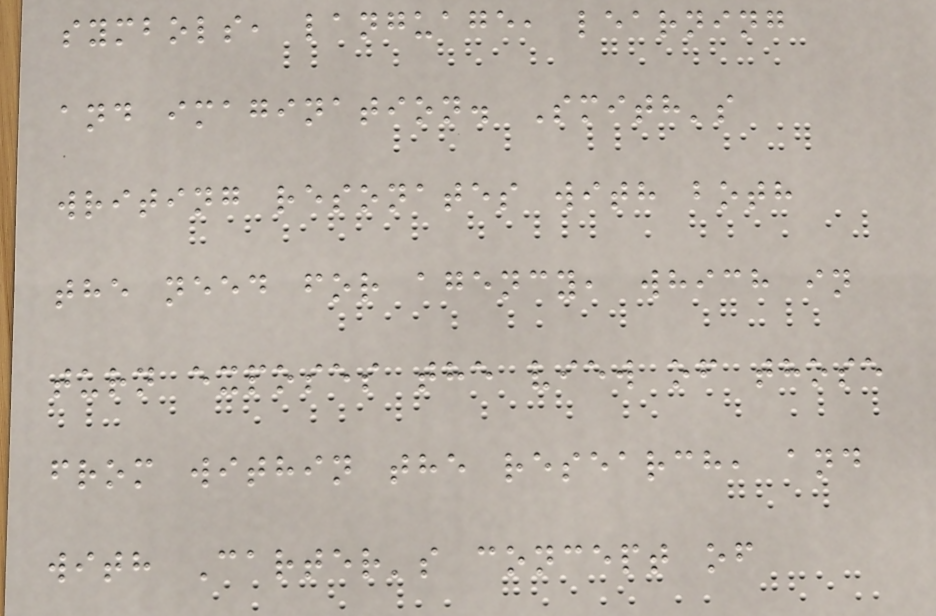symbols, language, learning
and imagination. Smith's
writing resonates with both
the need for agency, which in
turn exposes the view of those
from within the research, and
with Carter's concept of
